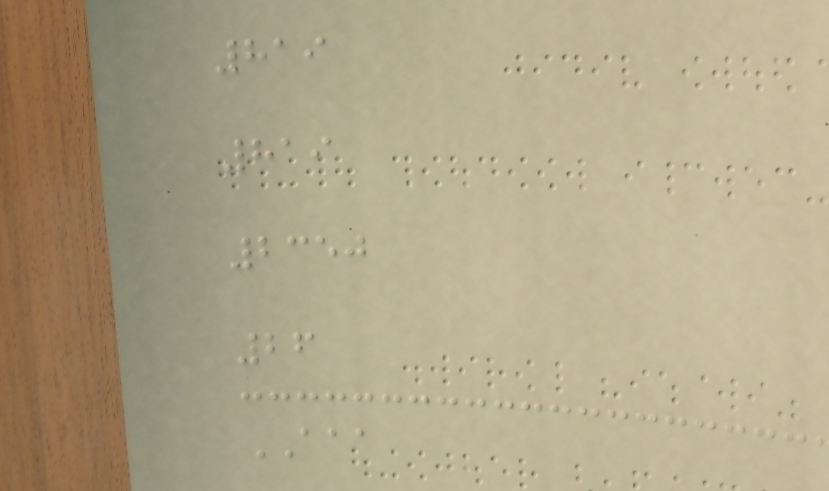819
819
2350
26
AAA
